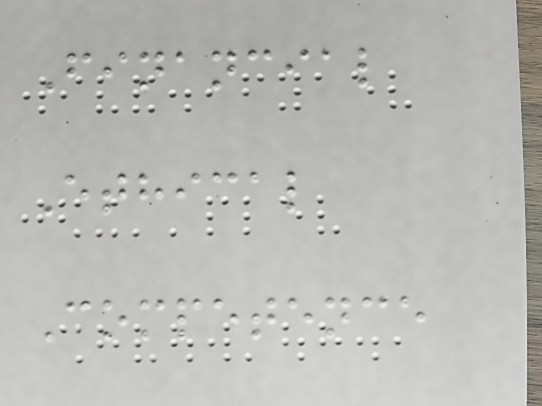Financial
Ethical
Competence
